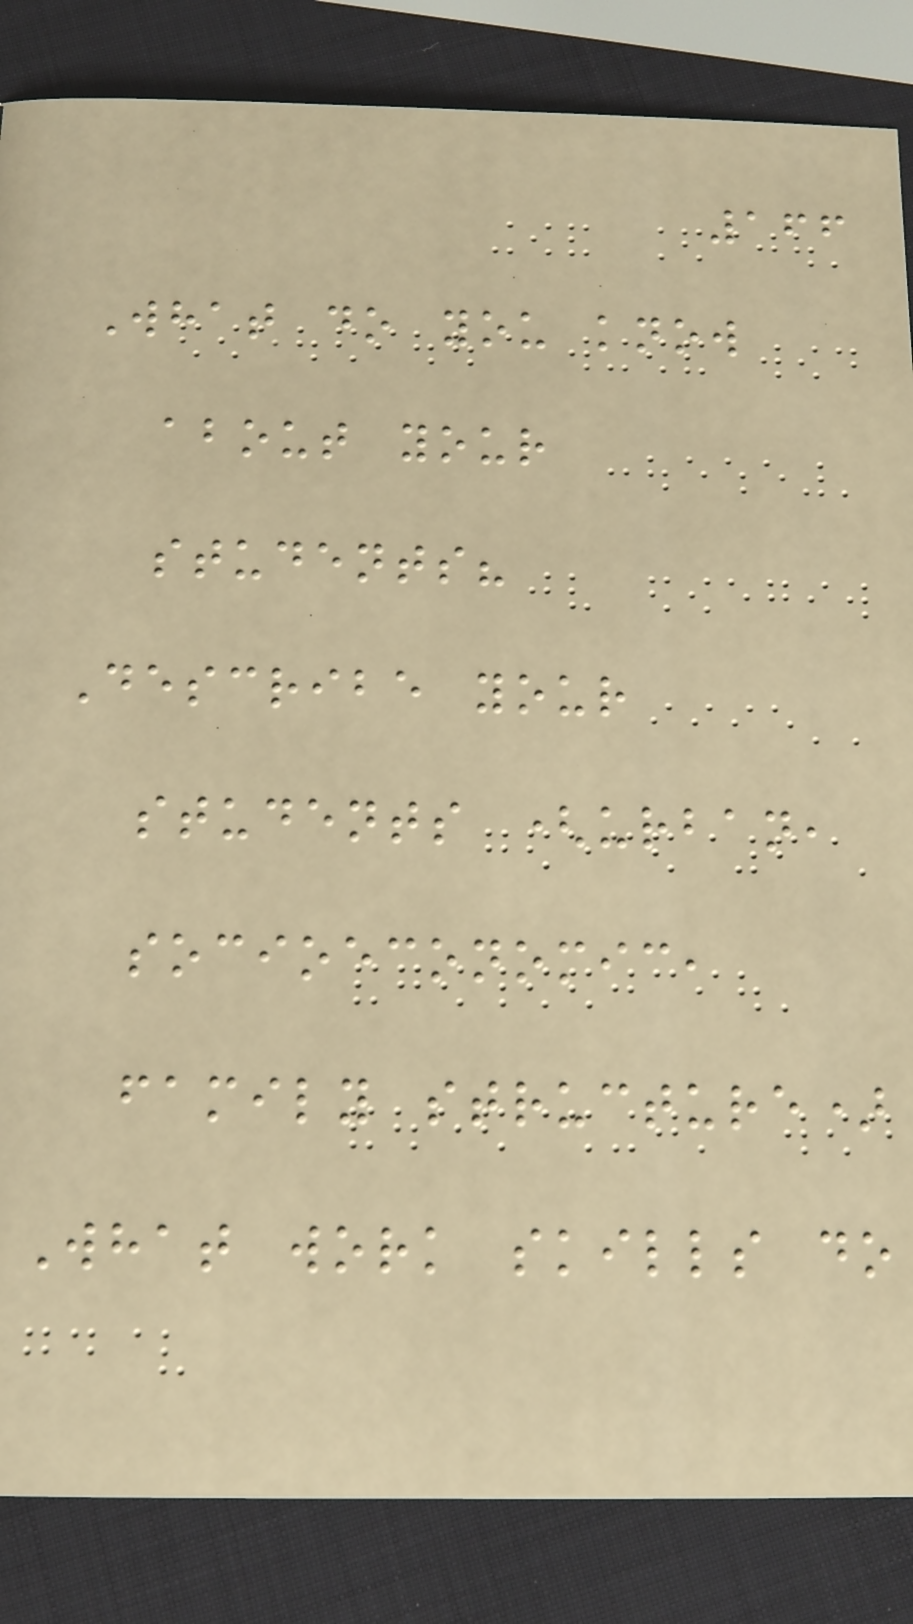166
What do you know
about your
students?
Describe your
students (urban,
socioeconomic,
family structure)
What work skills do
